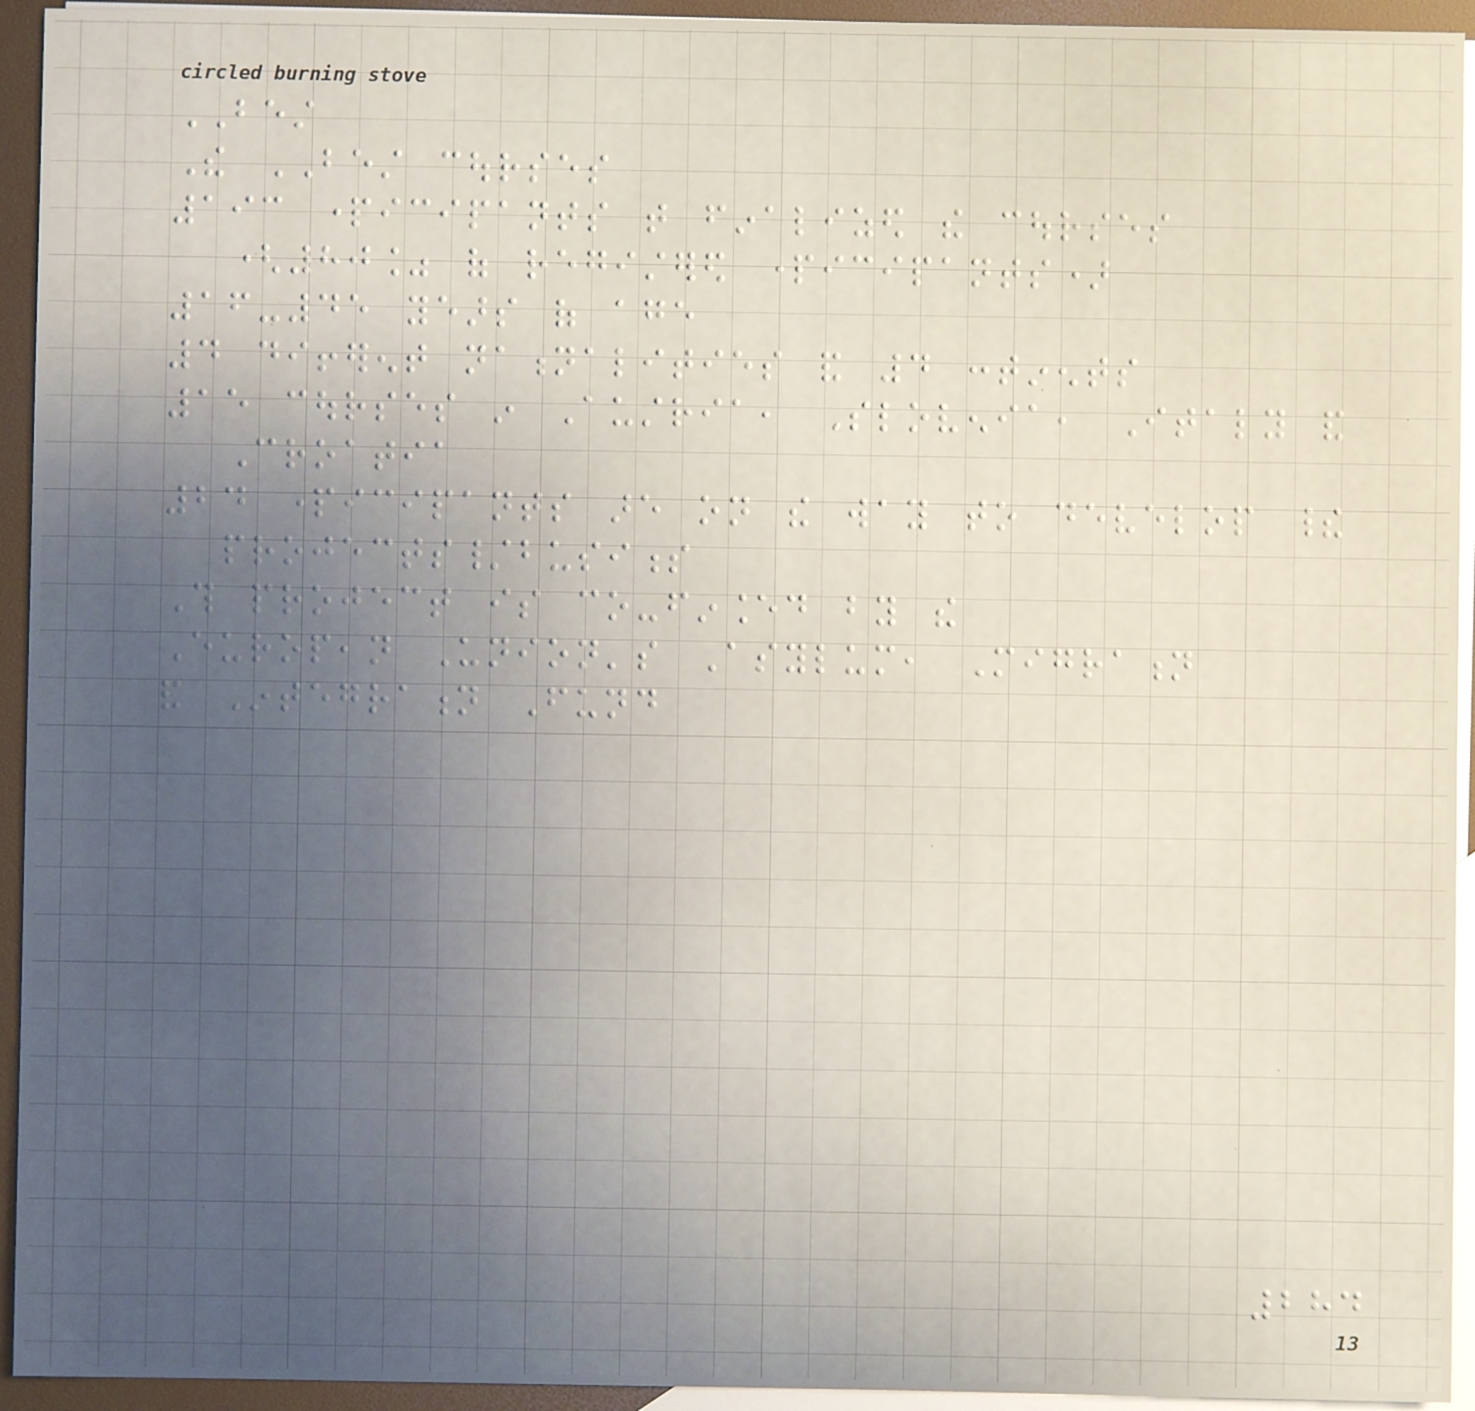BEST
The BEST courses
193 participants that finalized the courses
(80% of registered participants)
16-45 years of age
4 different nationalities and 4 continents
15 courses in Austria, Slovenia, Italy and
Croatia
24 participants are on the way to develop their
projects/business
This project is co-financed by the
European Union's Asylum, Migration
and Integration Fund
284
